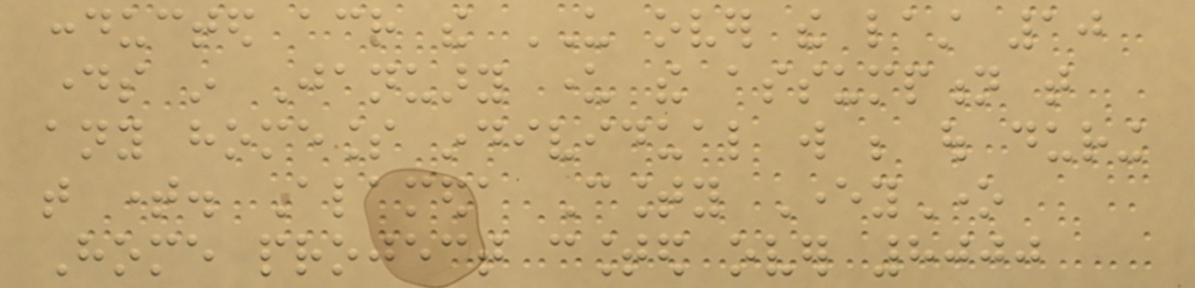conducted across the US over the last 10
days in January under the assumption that
any homeless individual will be out during
that time. Alameda County EveryOne
Home project counted over 8000
